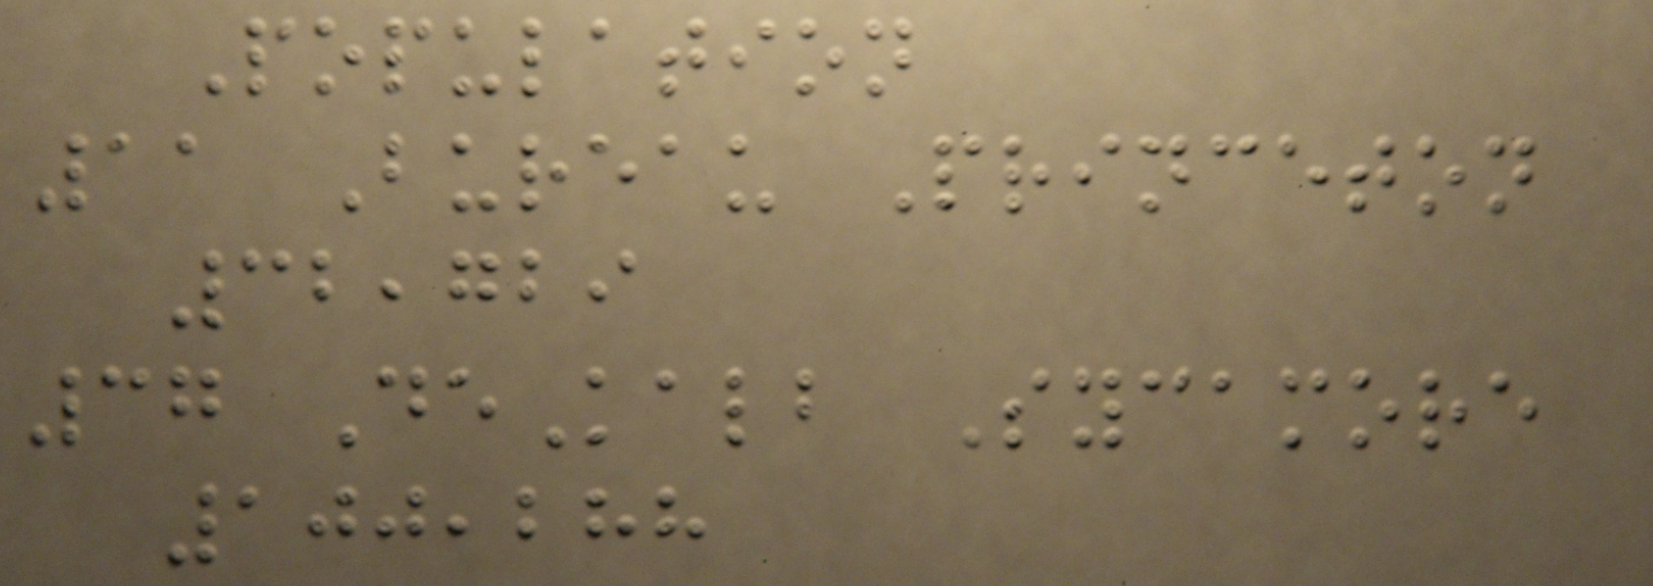Population
11 Bureau Princeton
32,729
37 DeKalb Sycamore
100,288
